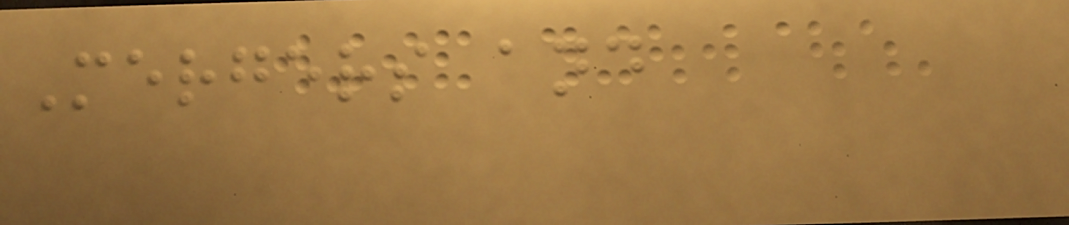Mergers and
